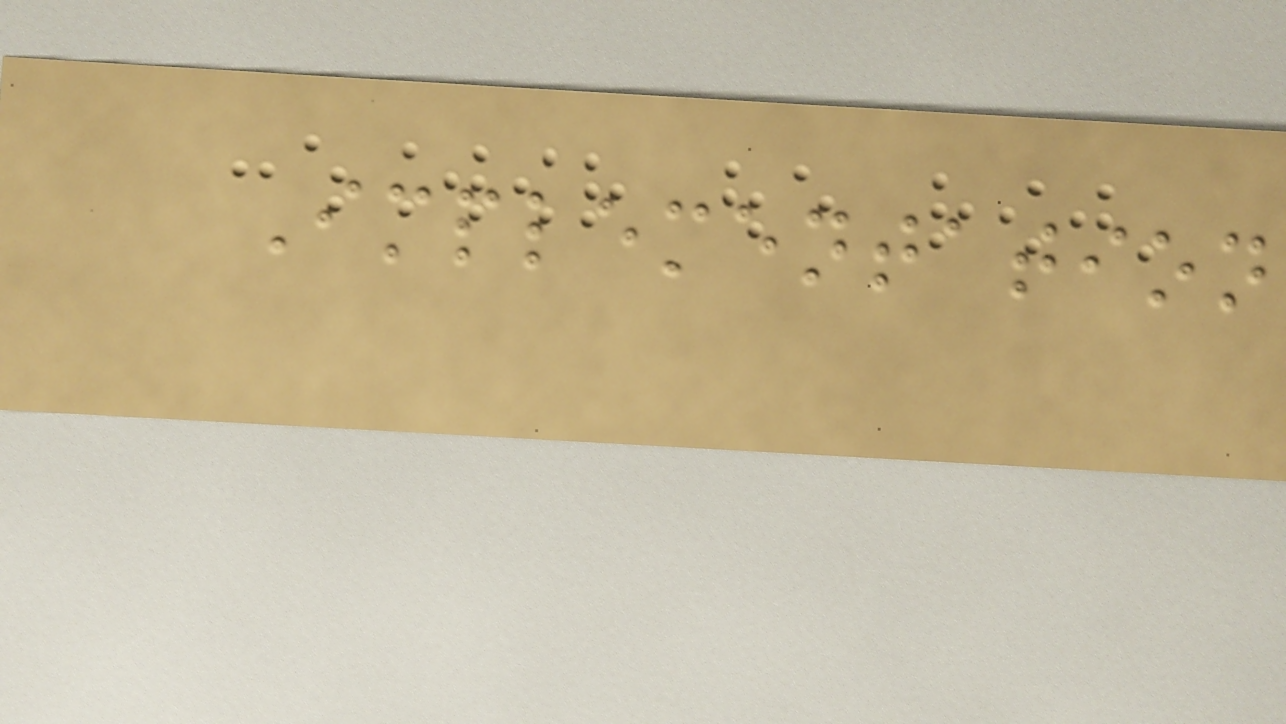Implementation
